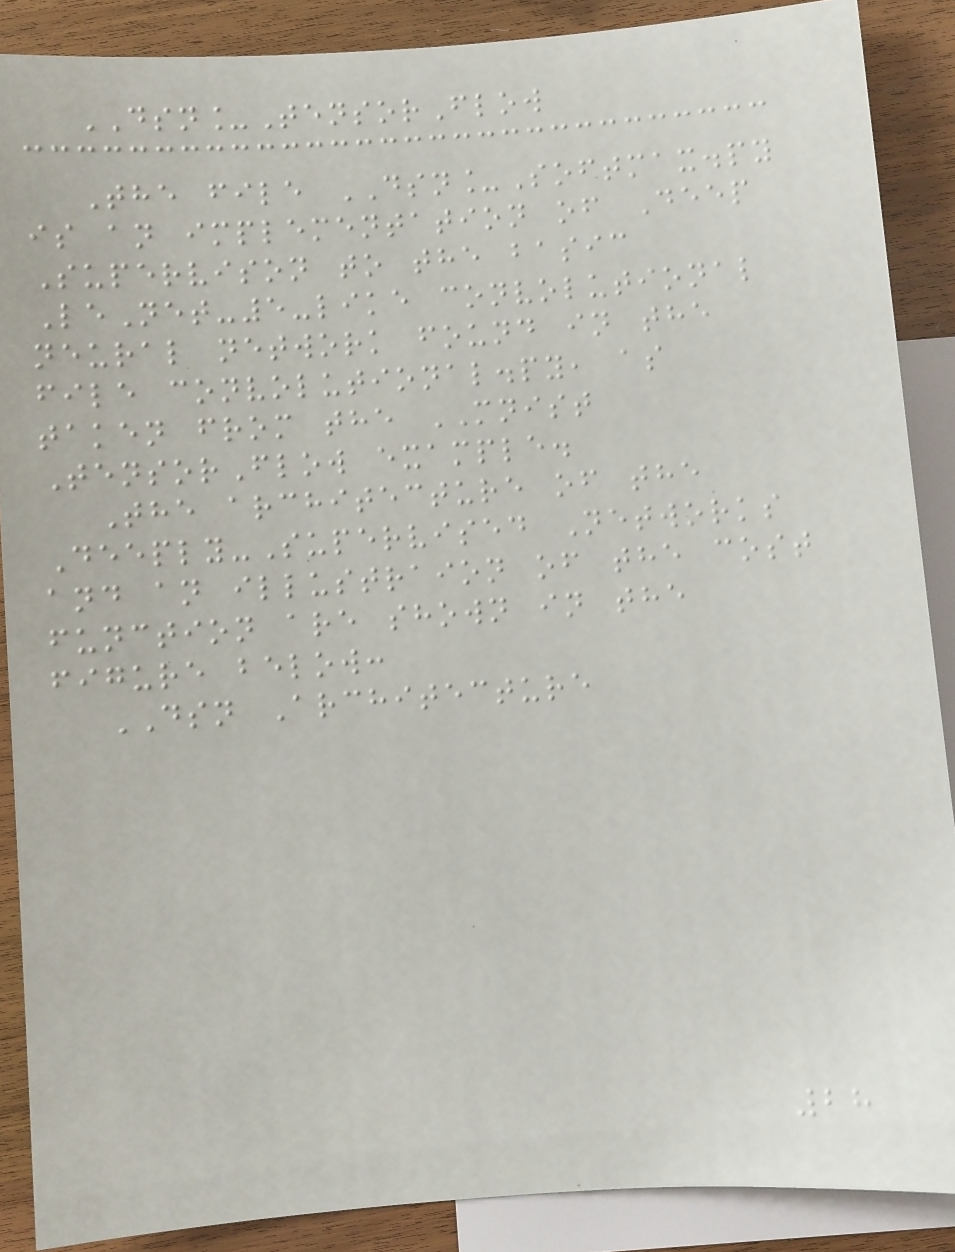DSN_TensorFlow
The file DSN_Softmax.py
is an implementation of Deep
Supervison to the basic
LeNet-5-like convolutional
neural network found in the
file convolutional.py, as
taken from the MNIST
TensorFlow example.
The architecture of the
Deeply-Supervised Networks
and an illustraion of the cost
function are shown in the
figure below:
DSN Architecture
28
